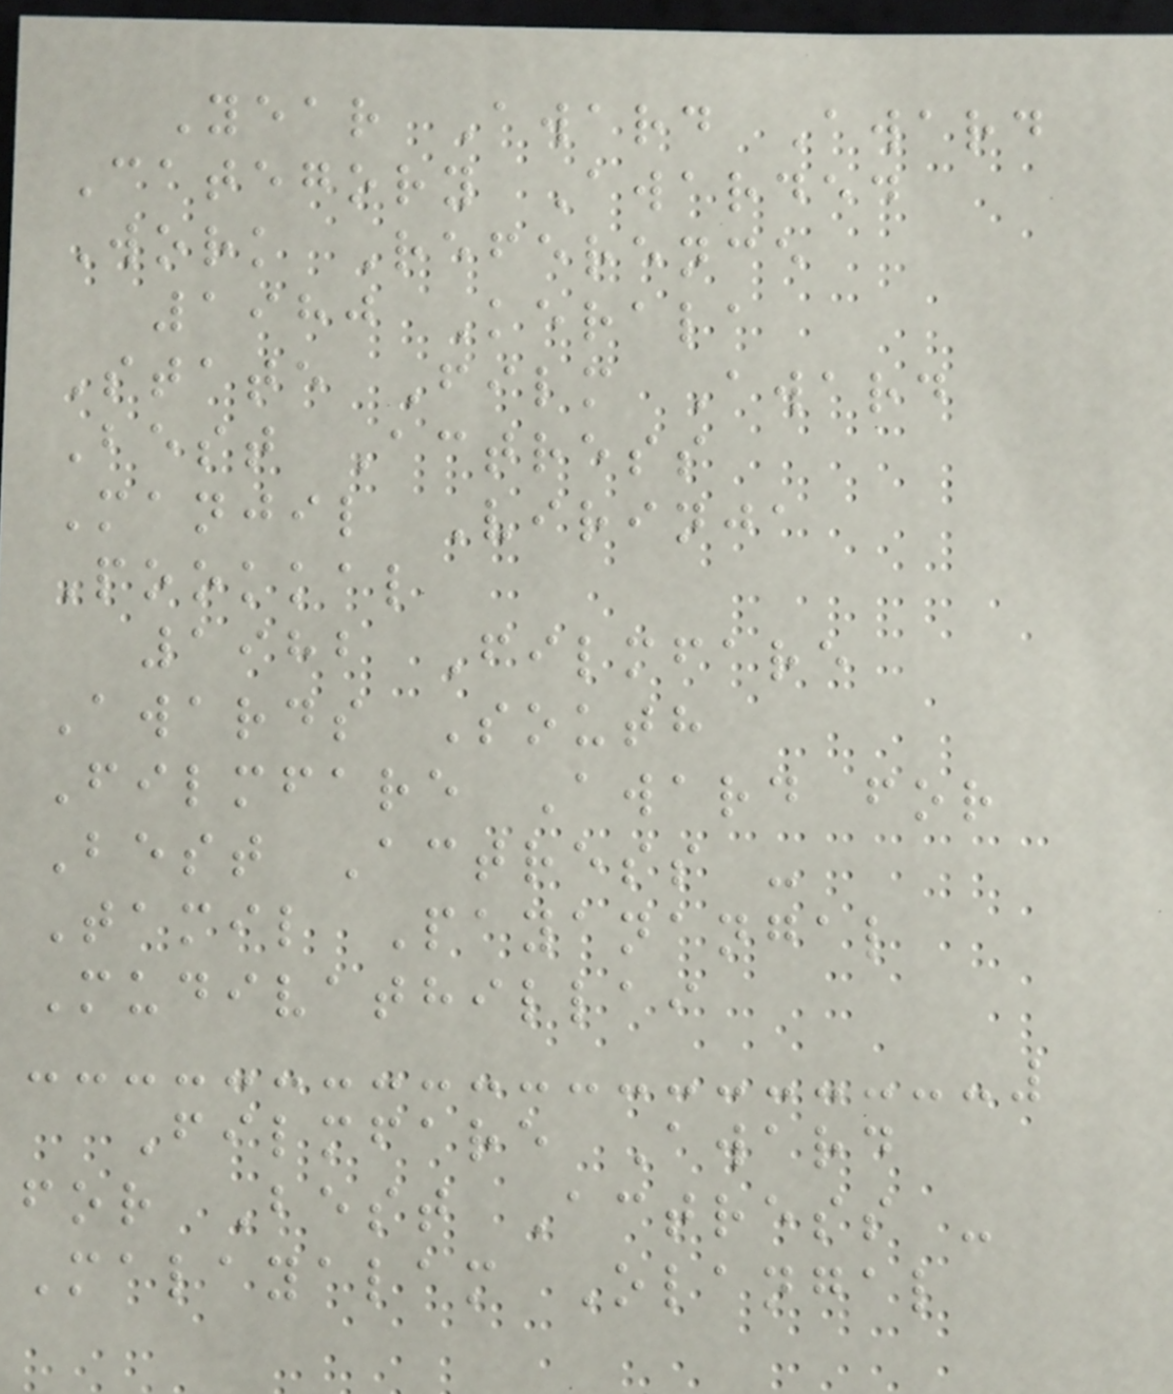Year Award Award
Category Awarded
Work Reference
1980 Kerala
State Film Award
Best Actress
Manjil Virinja
Pookkal
1982 Filmfare
Awards South
Filmfare Award for
Best Actress -
Tamil Payanangal
Mudivathillai
Filmfare Award
for Best Actress -
Malayalam Olangal
